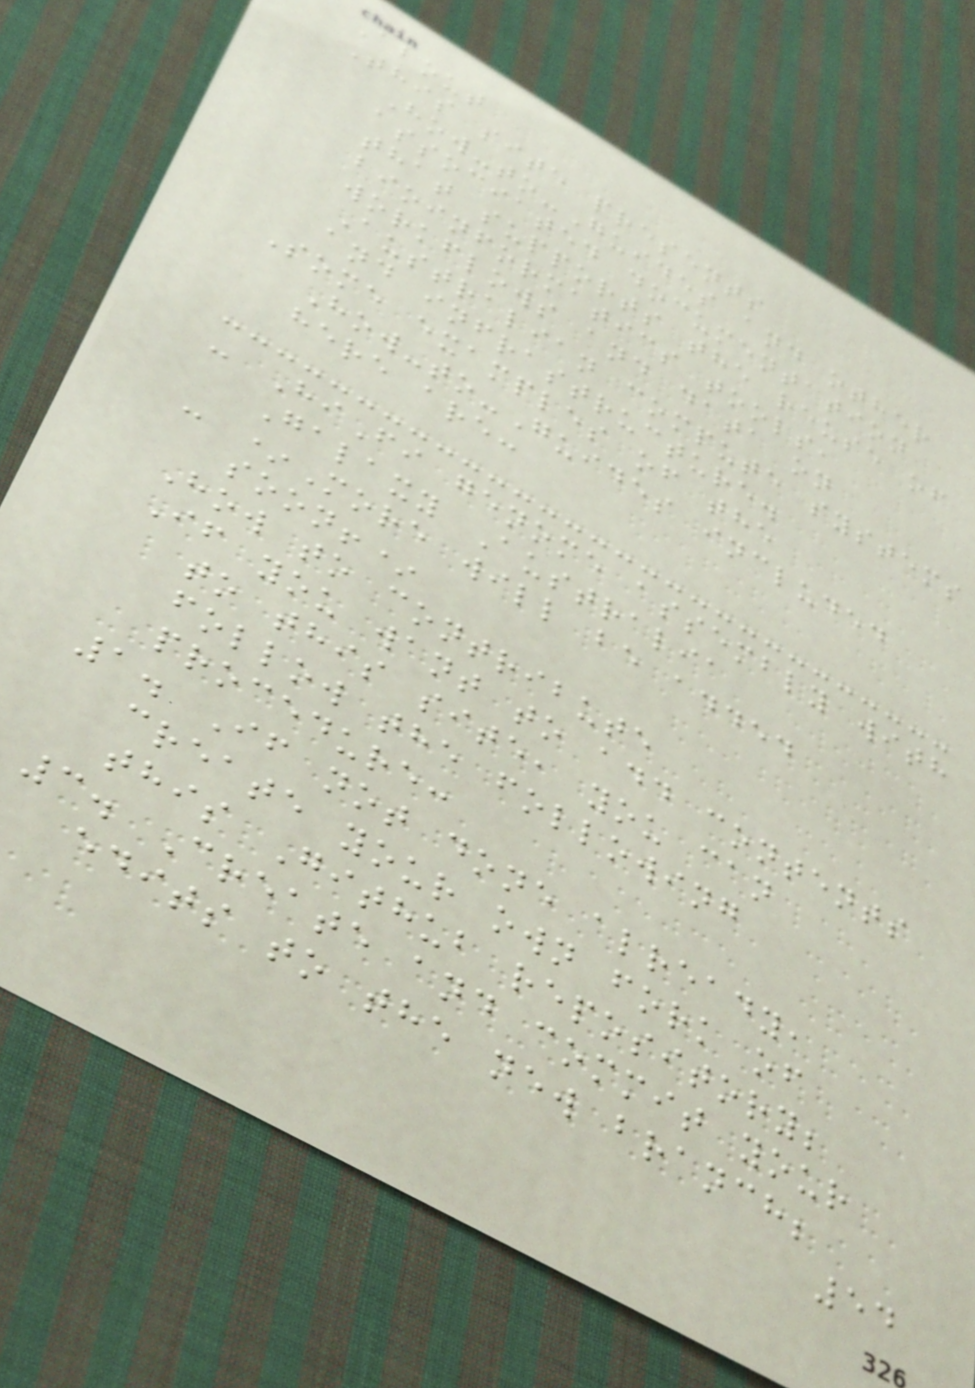About
This site presents
How-to-Guides and other
associated documentation
that supports the reuse of
bioinformatics tools,
workflows and data on
Australian compute systems
and infrastructure.
Some examples of the
How-to-Guides included
here are:
- HiFi genome assembly with
Galaxy Australia
- *More will be added
soon!*
How to contribute
If you want to add contents
to this site, you can
follow the following
procedure:
1. If not done already,
create your own fork of
this Github repository;
3. Create and commit your
edits to the new branch;
54
